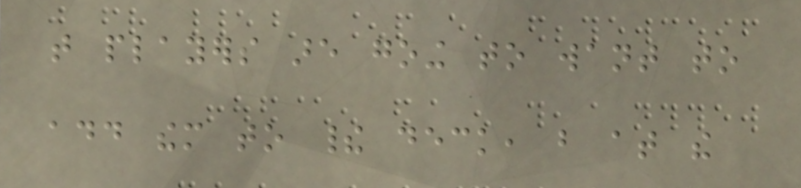that players are going to want to
add them to their deck, but at the
